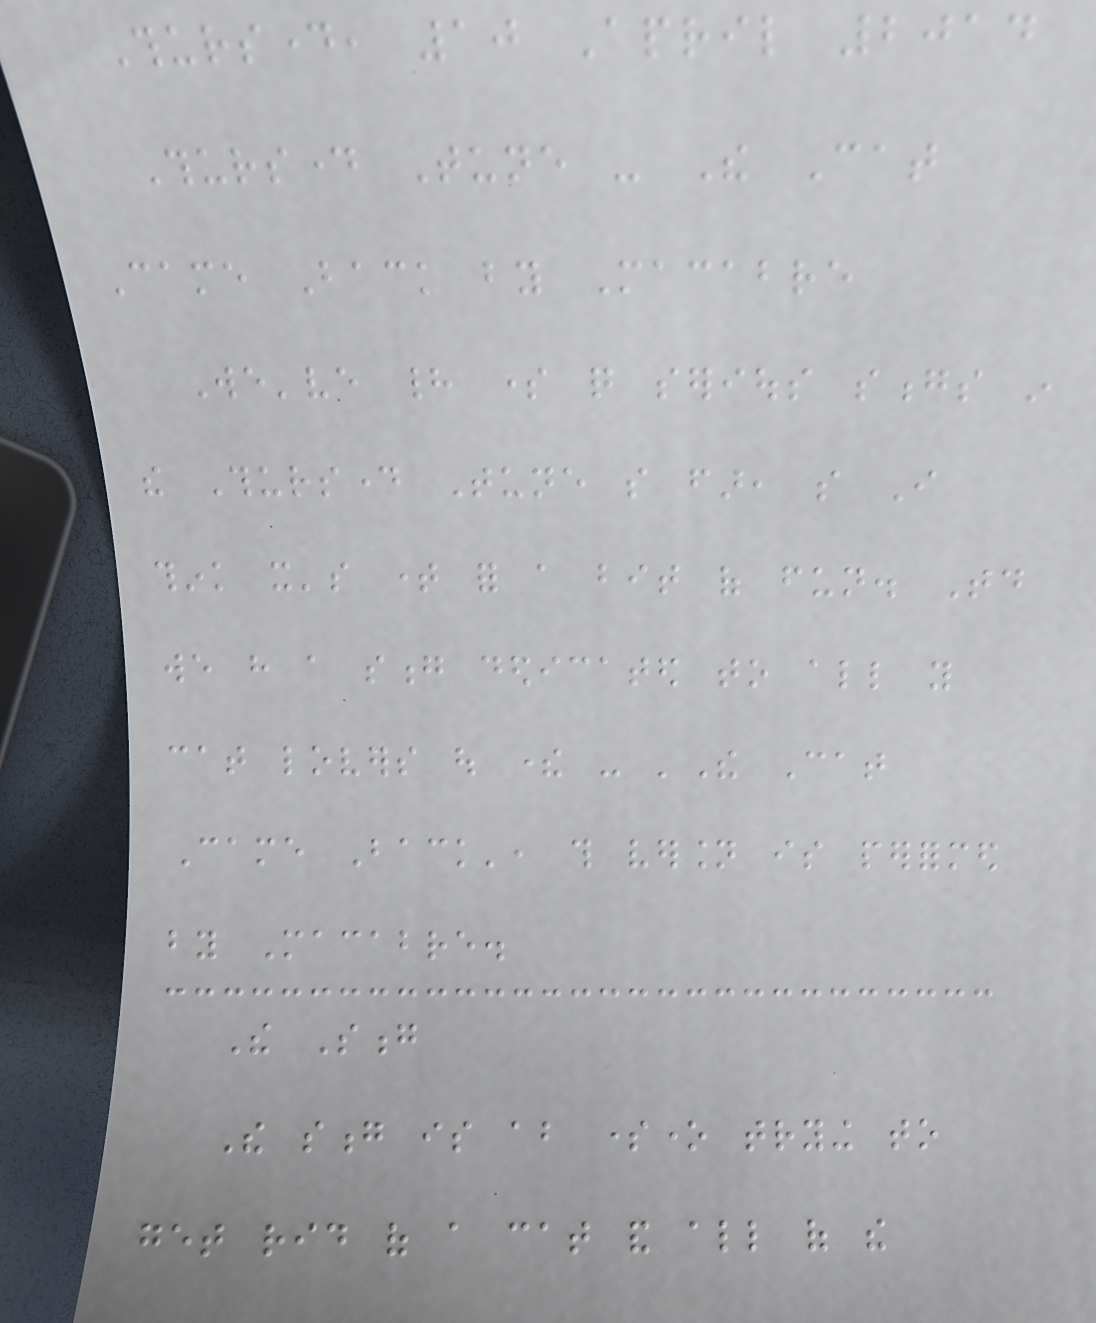Thursday, 10 April 2014
Thursday Tune - The Cat
Came Back by Macabre
We've had some quite serious songs in
the Thursday Tune so far, so I
think it's time for a bit of fun. Today
we have a song dedicated to all you
cat lovers out there - 'The Cat
Came Back', this version is performed
by Macabre.
The Song
The song is about someone trying to
get rid of a cat and all of the
